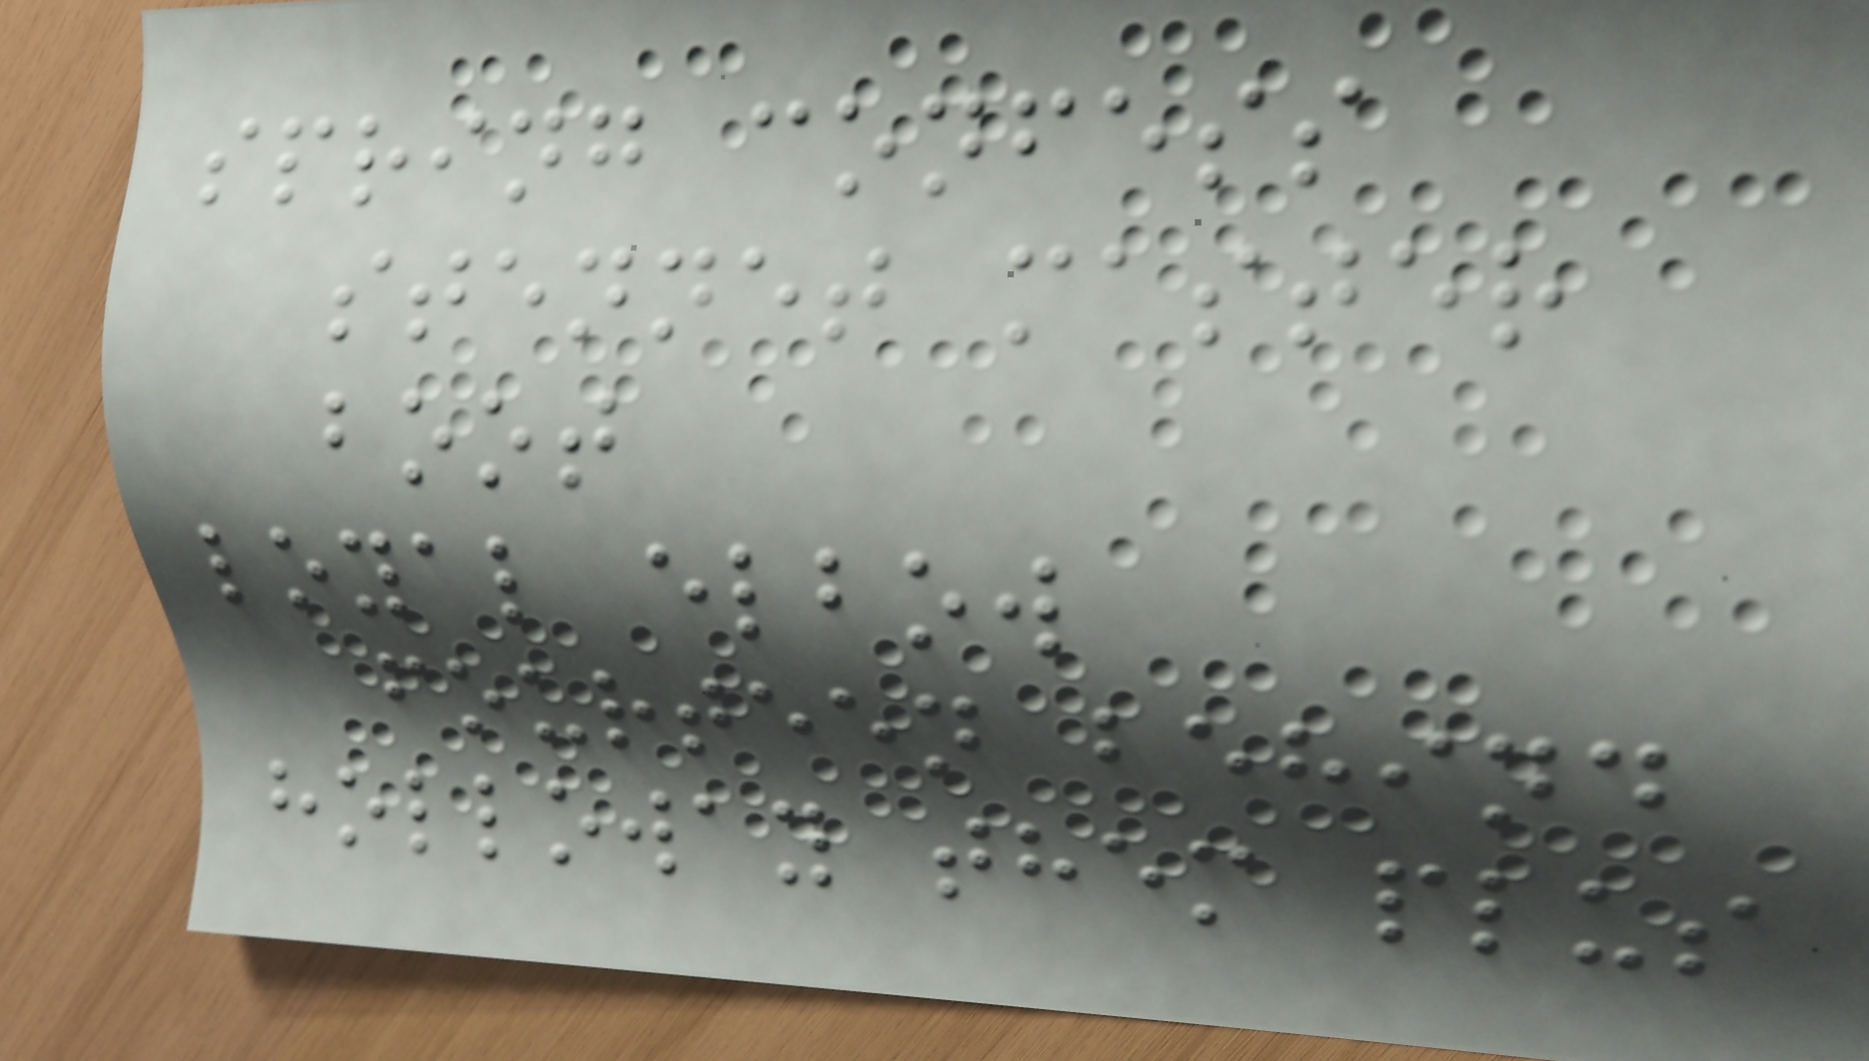spring confess
stennet master
boot
loyal elbow
fourteen behind
holloway them plus
